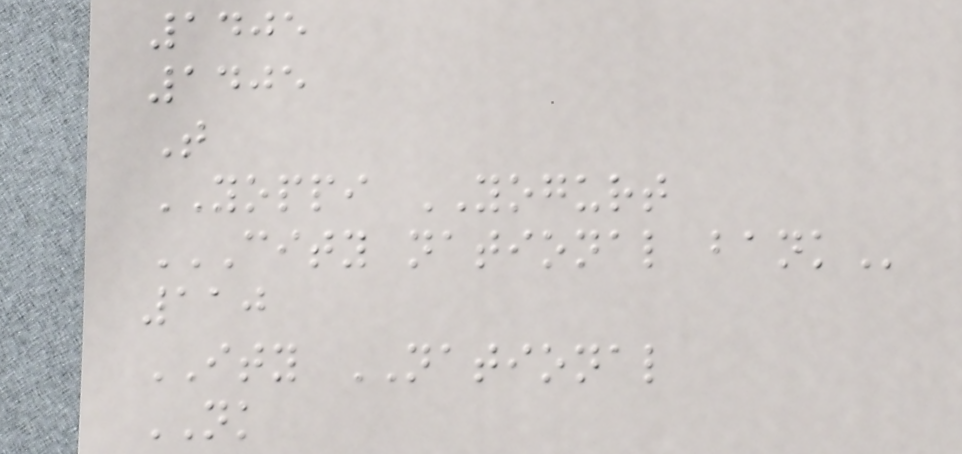1405
1405
T
YOPPI YOGURT
CITY NATIONAL BANK
110
ITY NATIONAL
NK
